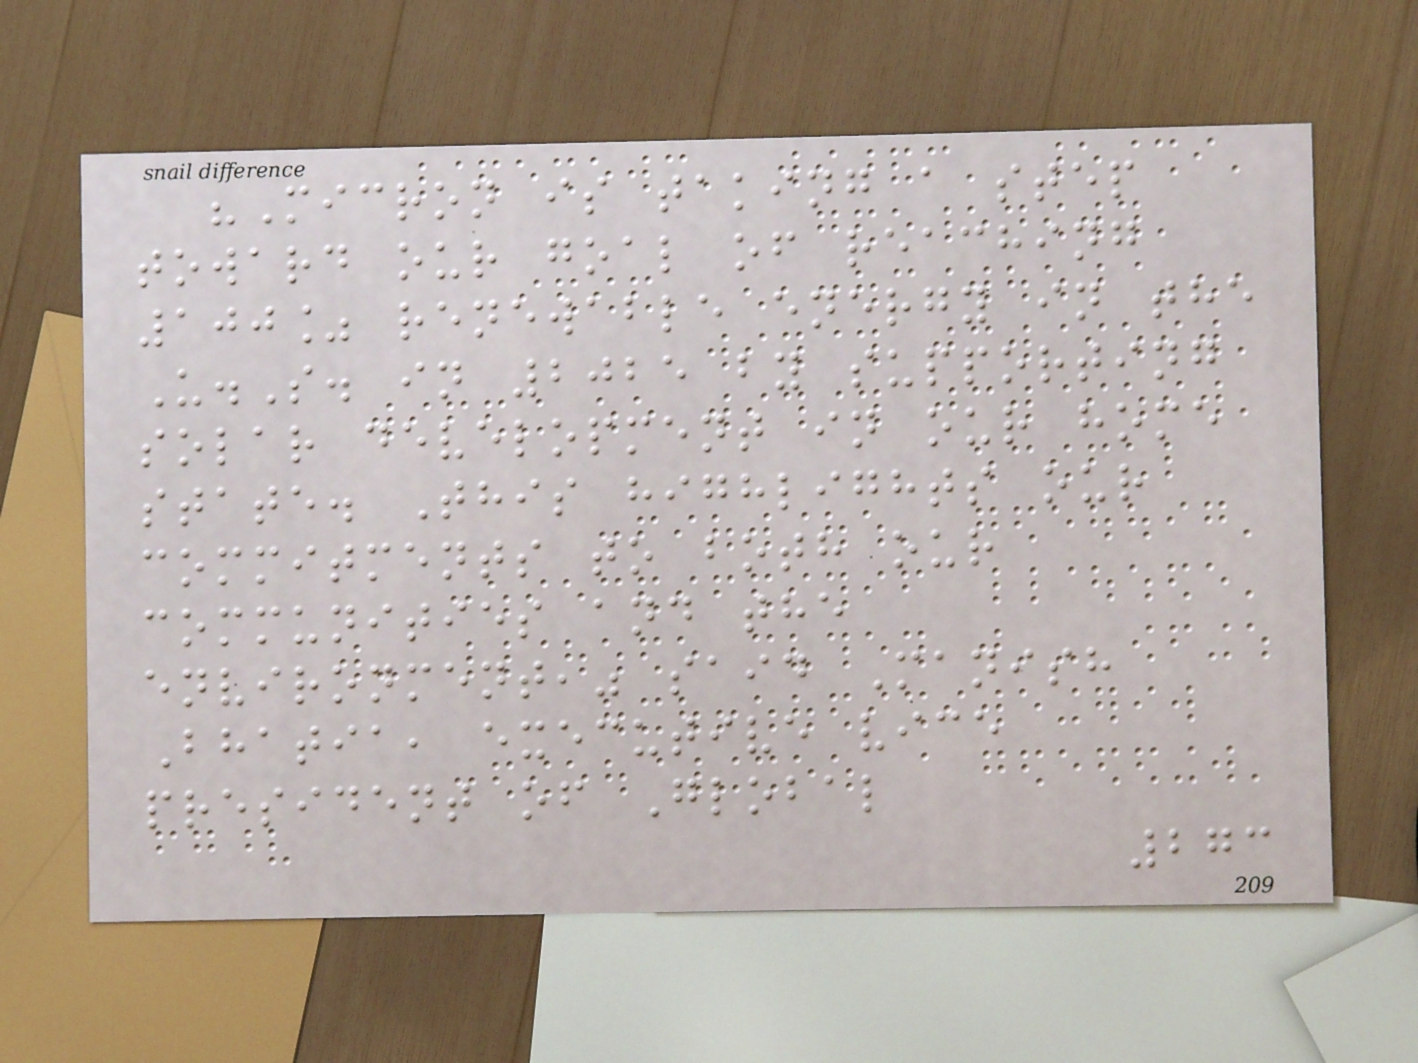"Micron is taking a step
toward our goal of reaching
100% renewable energy in the
U.S. in 2025 by supporting
solar development in our home
state. This highlights our
commitments to both our
communities and the
environment," said Manish
Bhatia, executive vice
president of Global
273
